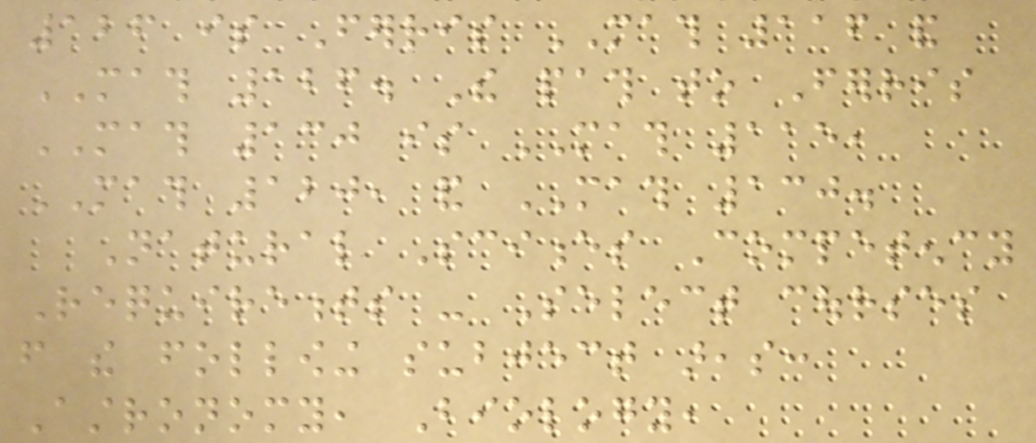126 is Ferris MATH 116 and
MATH 126. The path to Ferris
MATH 130 is MATH 115,
MATH 120, and MATH 130.
Natural Sciences Competency
Requirements - Select courses
from the following subject areas:
Astronomy, Biology,
